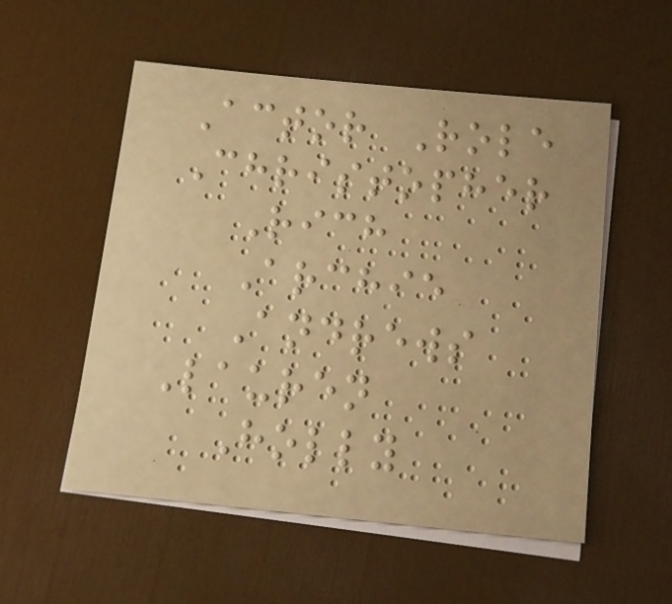Actor Role
Christopher
Rich
Archie
Andrews
Lauren
Holly
